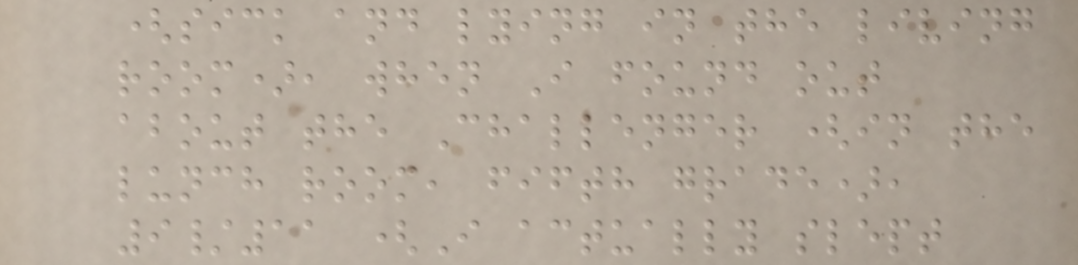(sick and lying in the living
room), when I found out
about the Challenger (in the
lunch room, fifth grade),
9/11 (I actually slept
